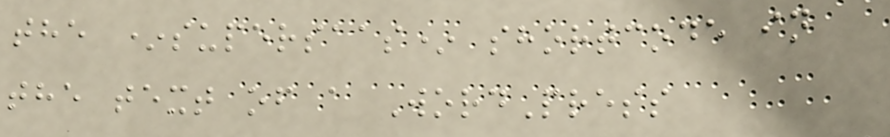the *supersaas* shortcode in
the text of a WordPress
